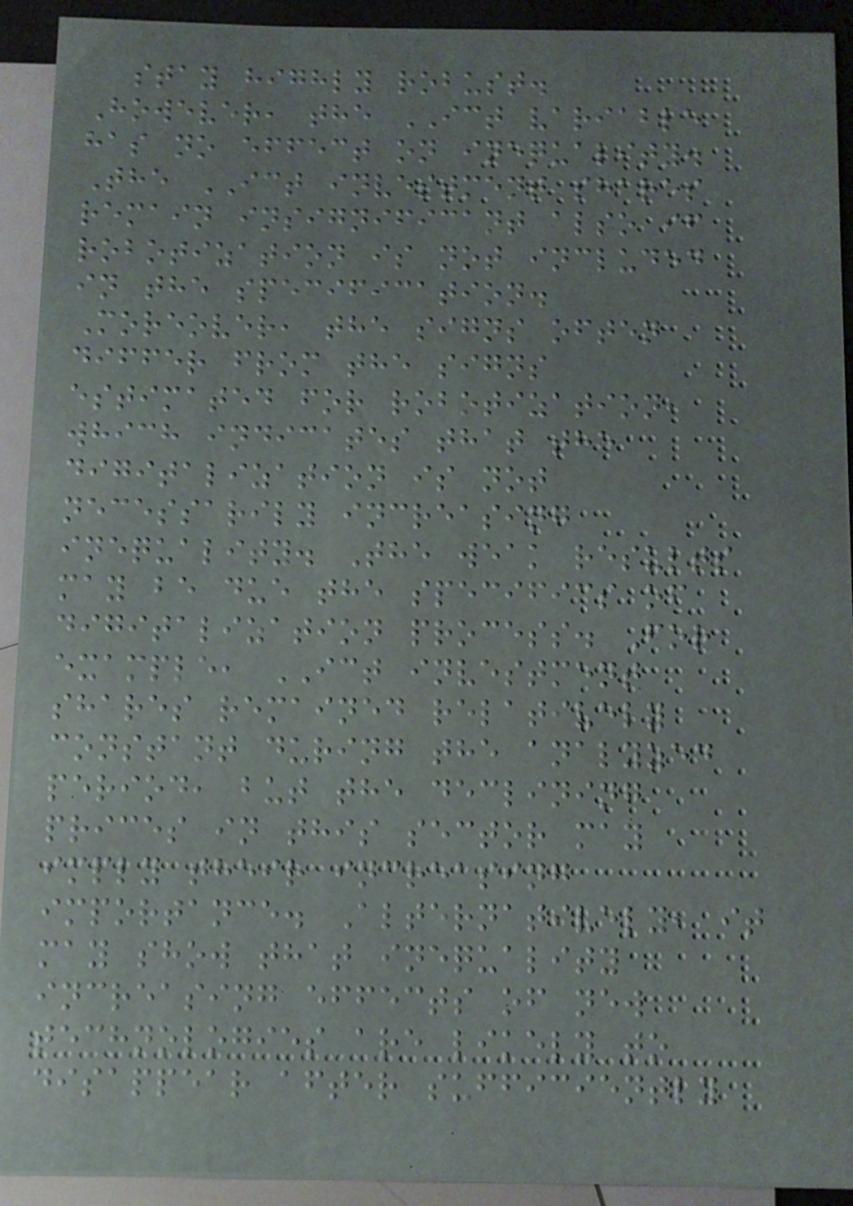stay highly robust.
However, the ICT variable
has no effect on inequality.
The ICT investment shares
remain insignificant also if
robotization is not included
in the specification.
Moreover, the signs often
differ from the signs
estimated for robotization,
which indicates that the
digitalization is not
necessarily increasing
inequality. The weak results
may be due the specifics of
digitalization process. For
example, ICT investment
shares remained relatively
constant during the analyzed
period, but the declining
prices in this sector may
imply their increasing
importance. Alternatively, it
may show that inequality
increasing effects of new
technologies are likely to
disappear after sufficiently
